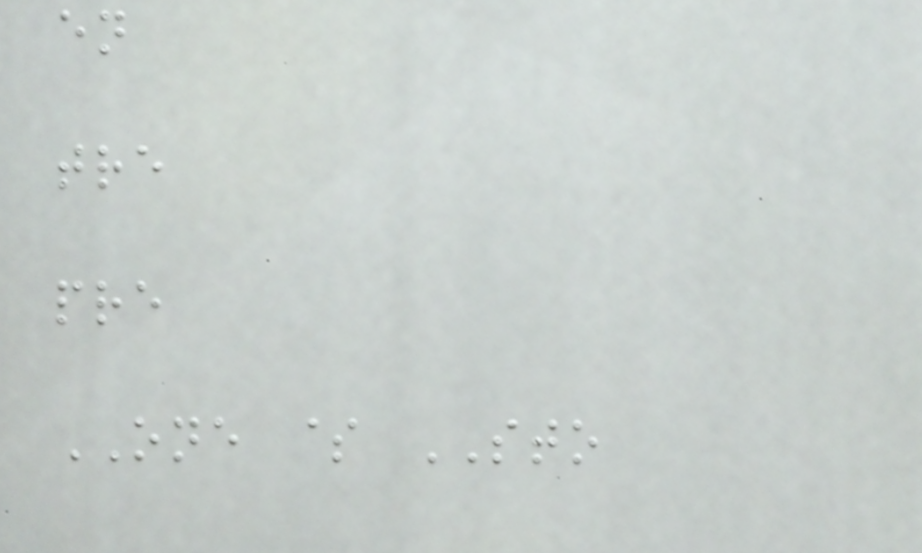en
tre
pre
ONE $ STO
